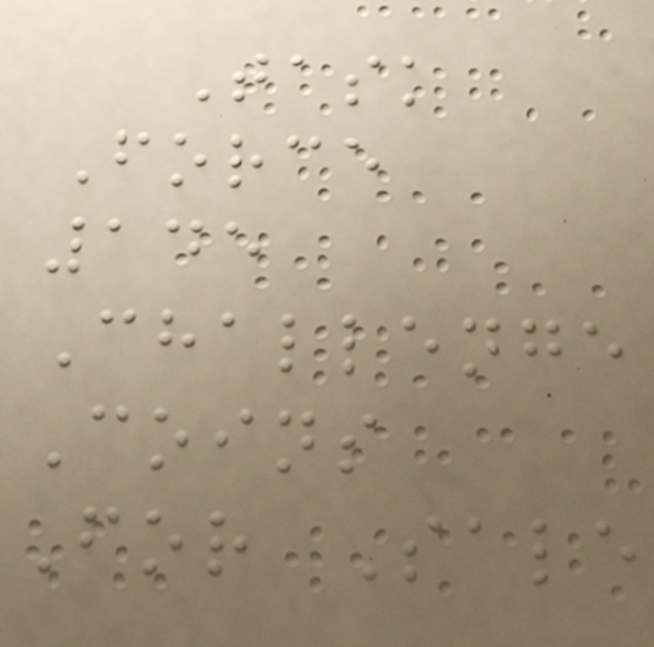Task
Force
145
Challenge
Coins
For Sale
